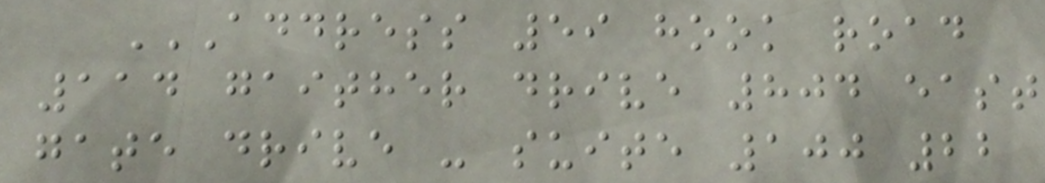ADDRESS 59 HOOK ROAD
114 GAITHER DRIVE 804 EAST
GATE DRIVE - SUITE 100 22
